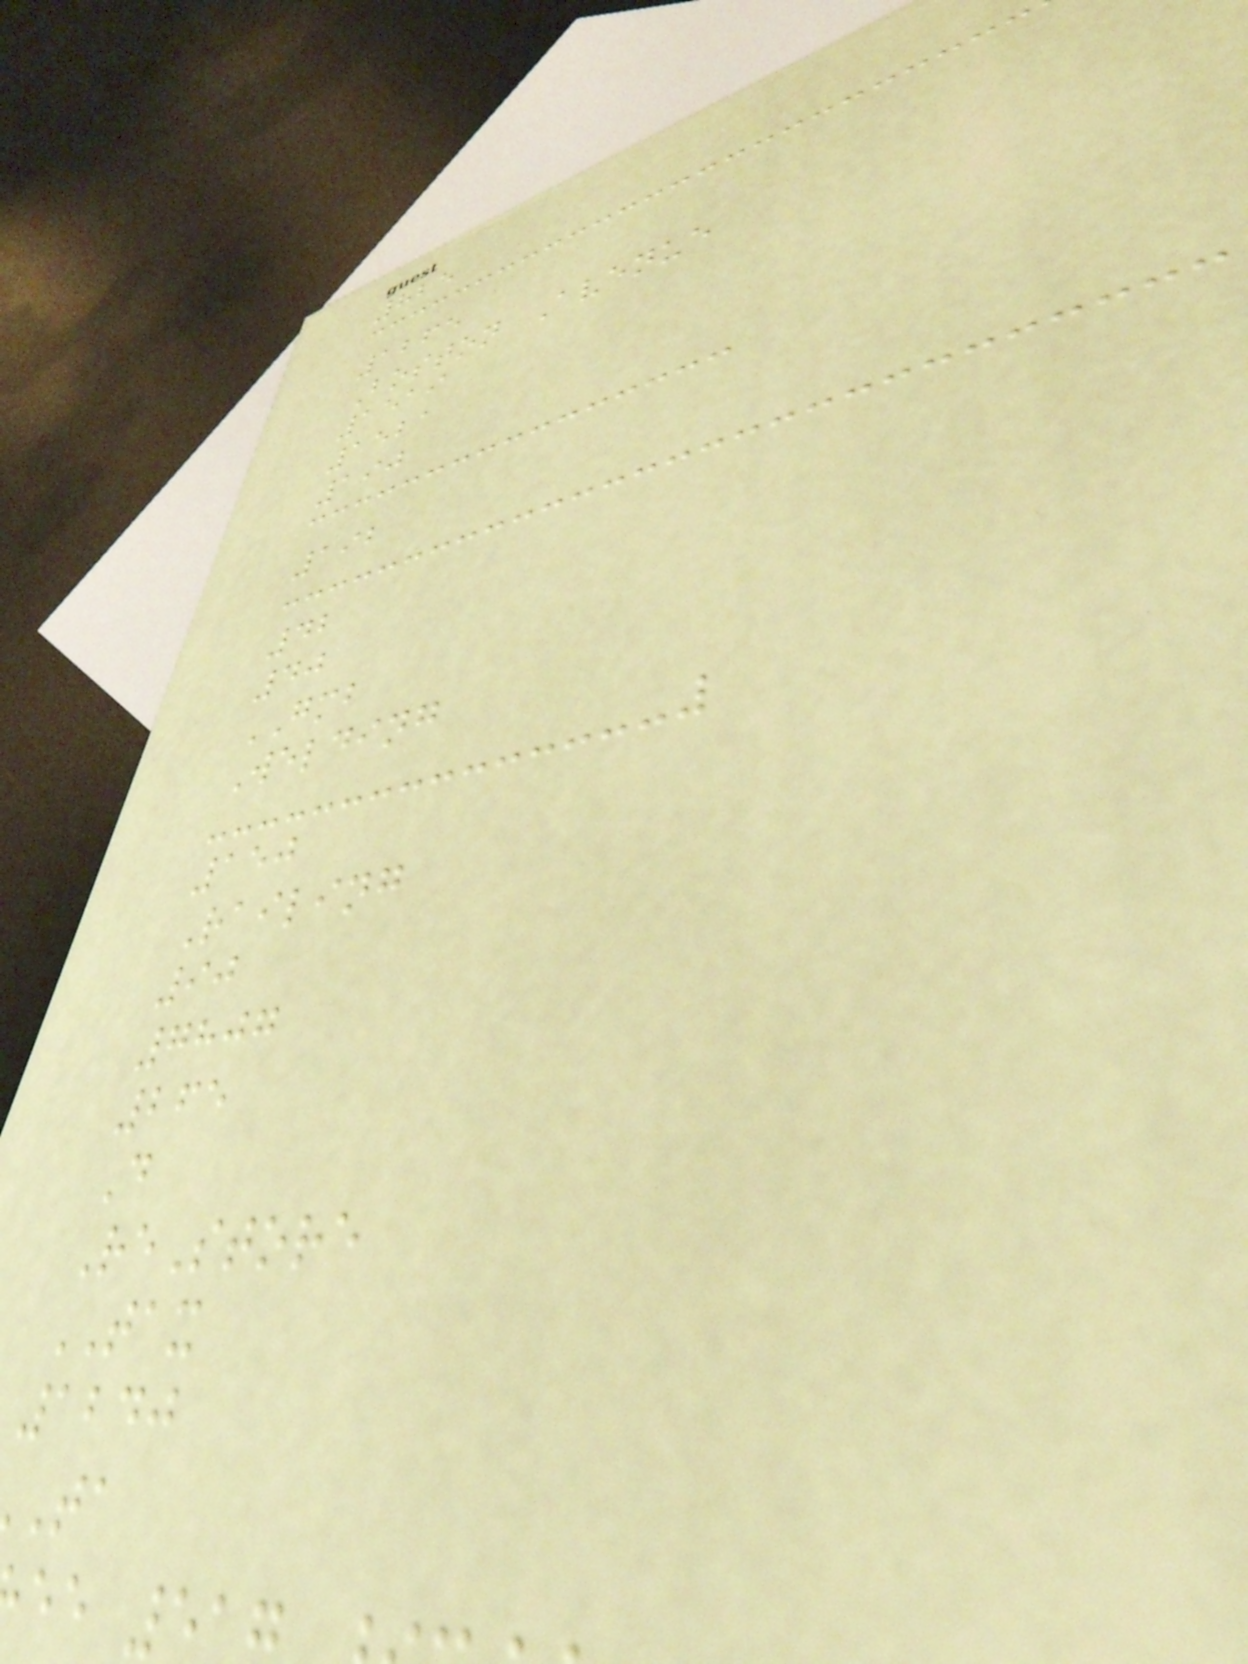825
1265
Boston Avenue
1519
1521
190
192
42
40
GMB
Welding
150
Railing
90
7807
265
D
ReStore
TAX
1240
ee 5
